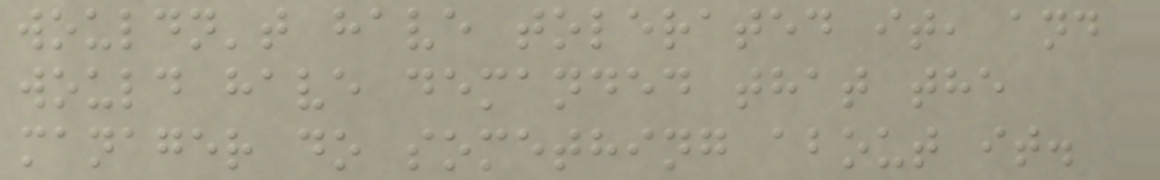wouldn't have tolerated it, and
would have demanded that the
manager do something about it.
